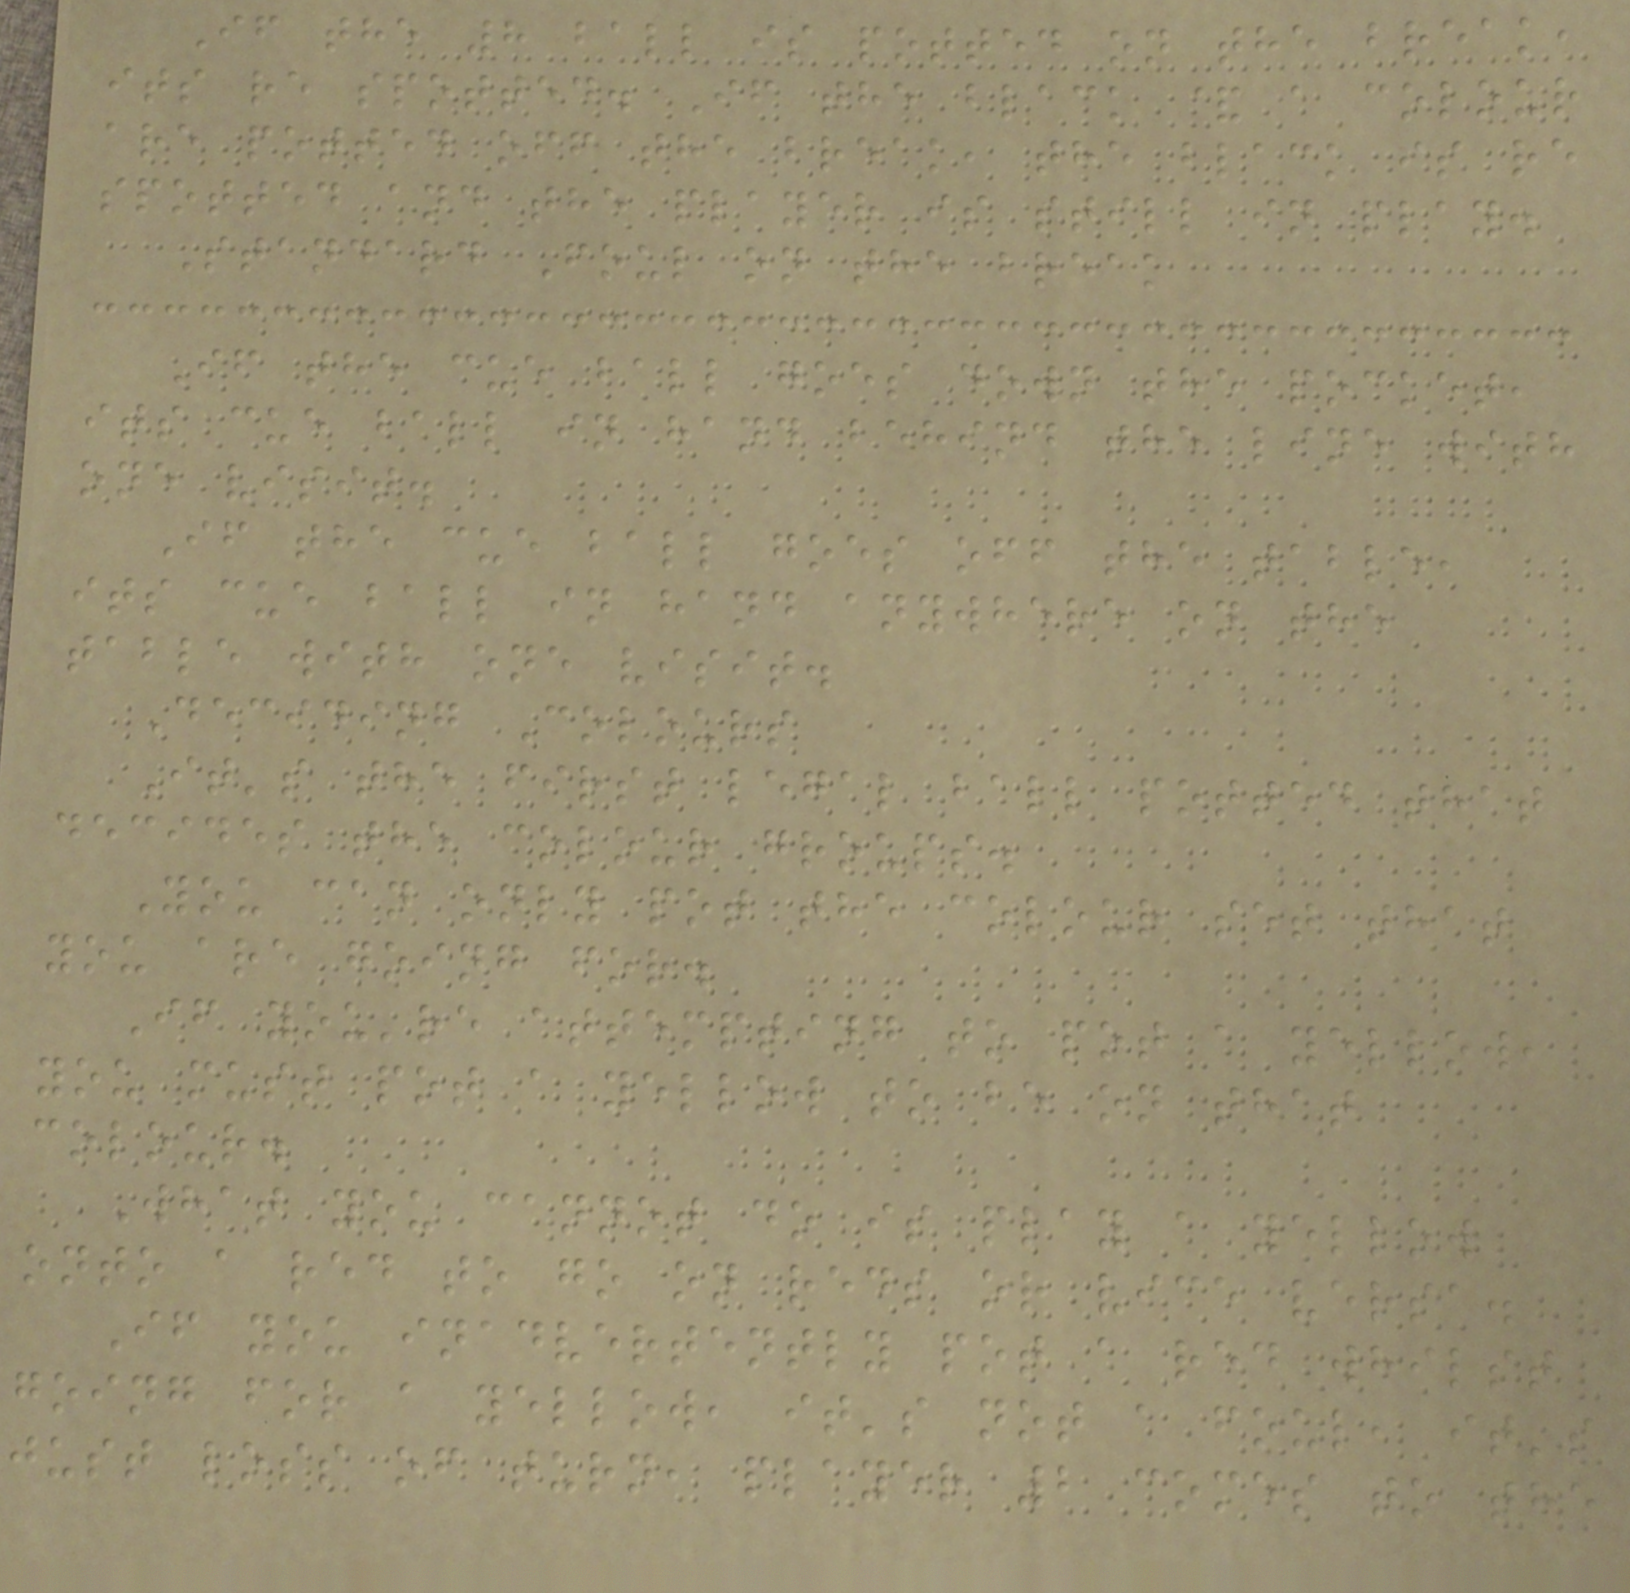If the 8 ball is potted on the break,
its re spotted. If the black & a colour
are potted off the break, the black is re
spotted and the player is still in play.
Standard Foul on the break
If the cue ball goes down the pocket,
its cue ball in hand behind the line with
one visit.
If the cue ball goes off the table,
its cue ball in hand anywhere on the
table with one visit.
Deciding Colours
It's the first legal ball potted that
decides the colour groups.
You can only pot the colour set that
you are going for.
If you're attempting to pot a yellow,
you must pot a yellow to be on that
colour.
What you cannot do is play a yellow
onto a red to go on reds or vice versa.
If you inadvertently pot a red whilst
going for a yellow, it's not a foul, it's
just loss of turn, player 2 comes to the
